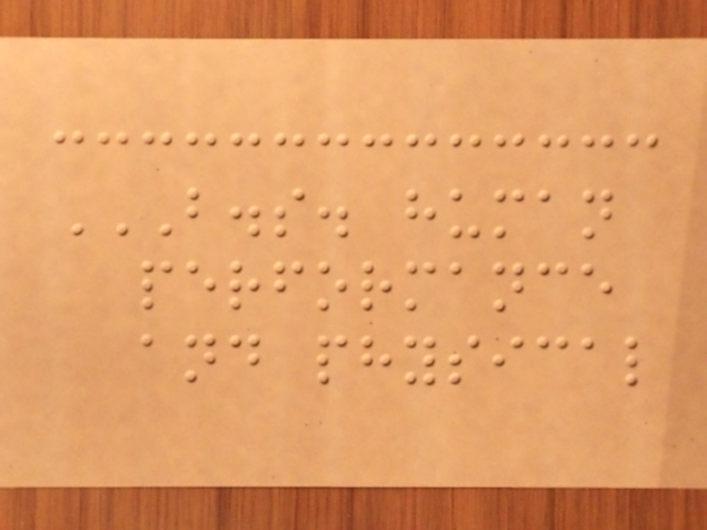B.S. HUMAN
PERFORMANCE
AND PHYSICAL
